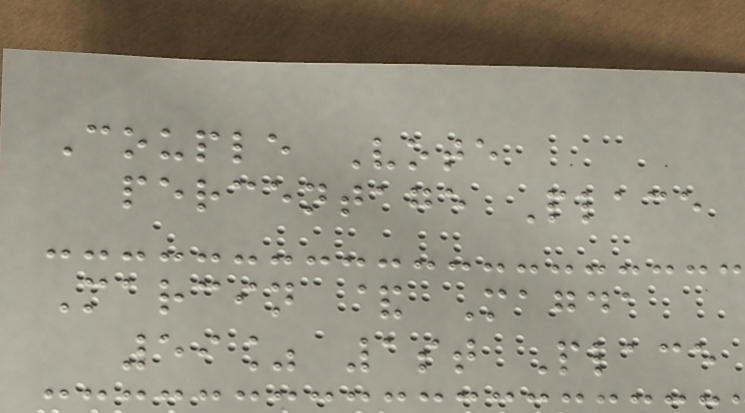Couple Vote
percentage Place
Marcin & Magda
59% 1st Place
